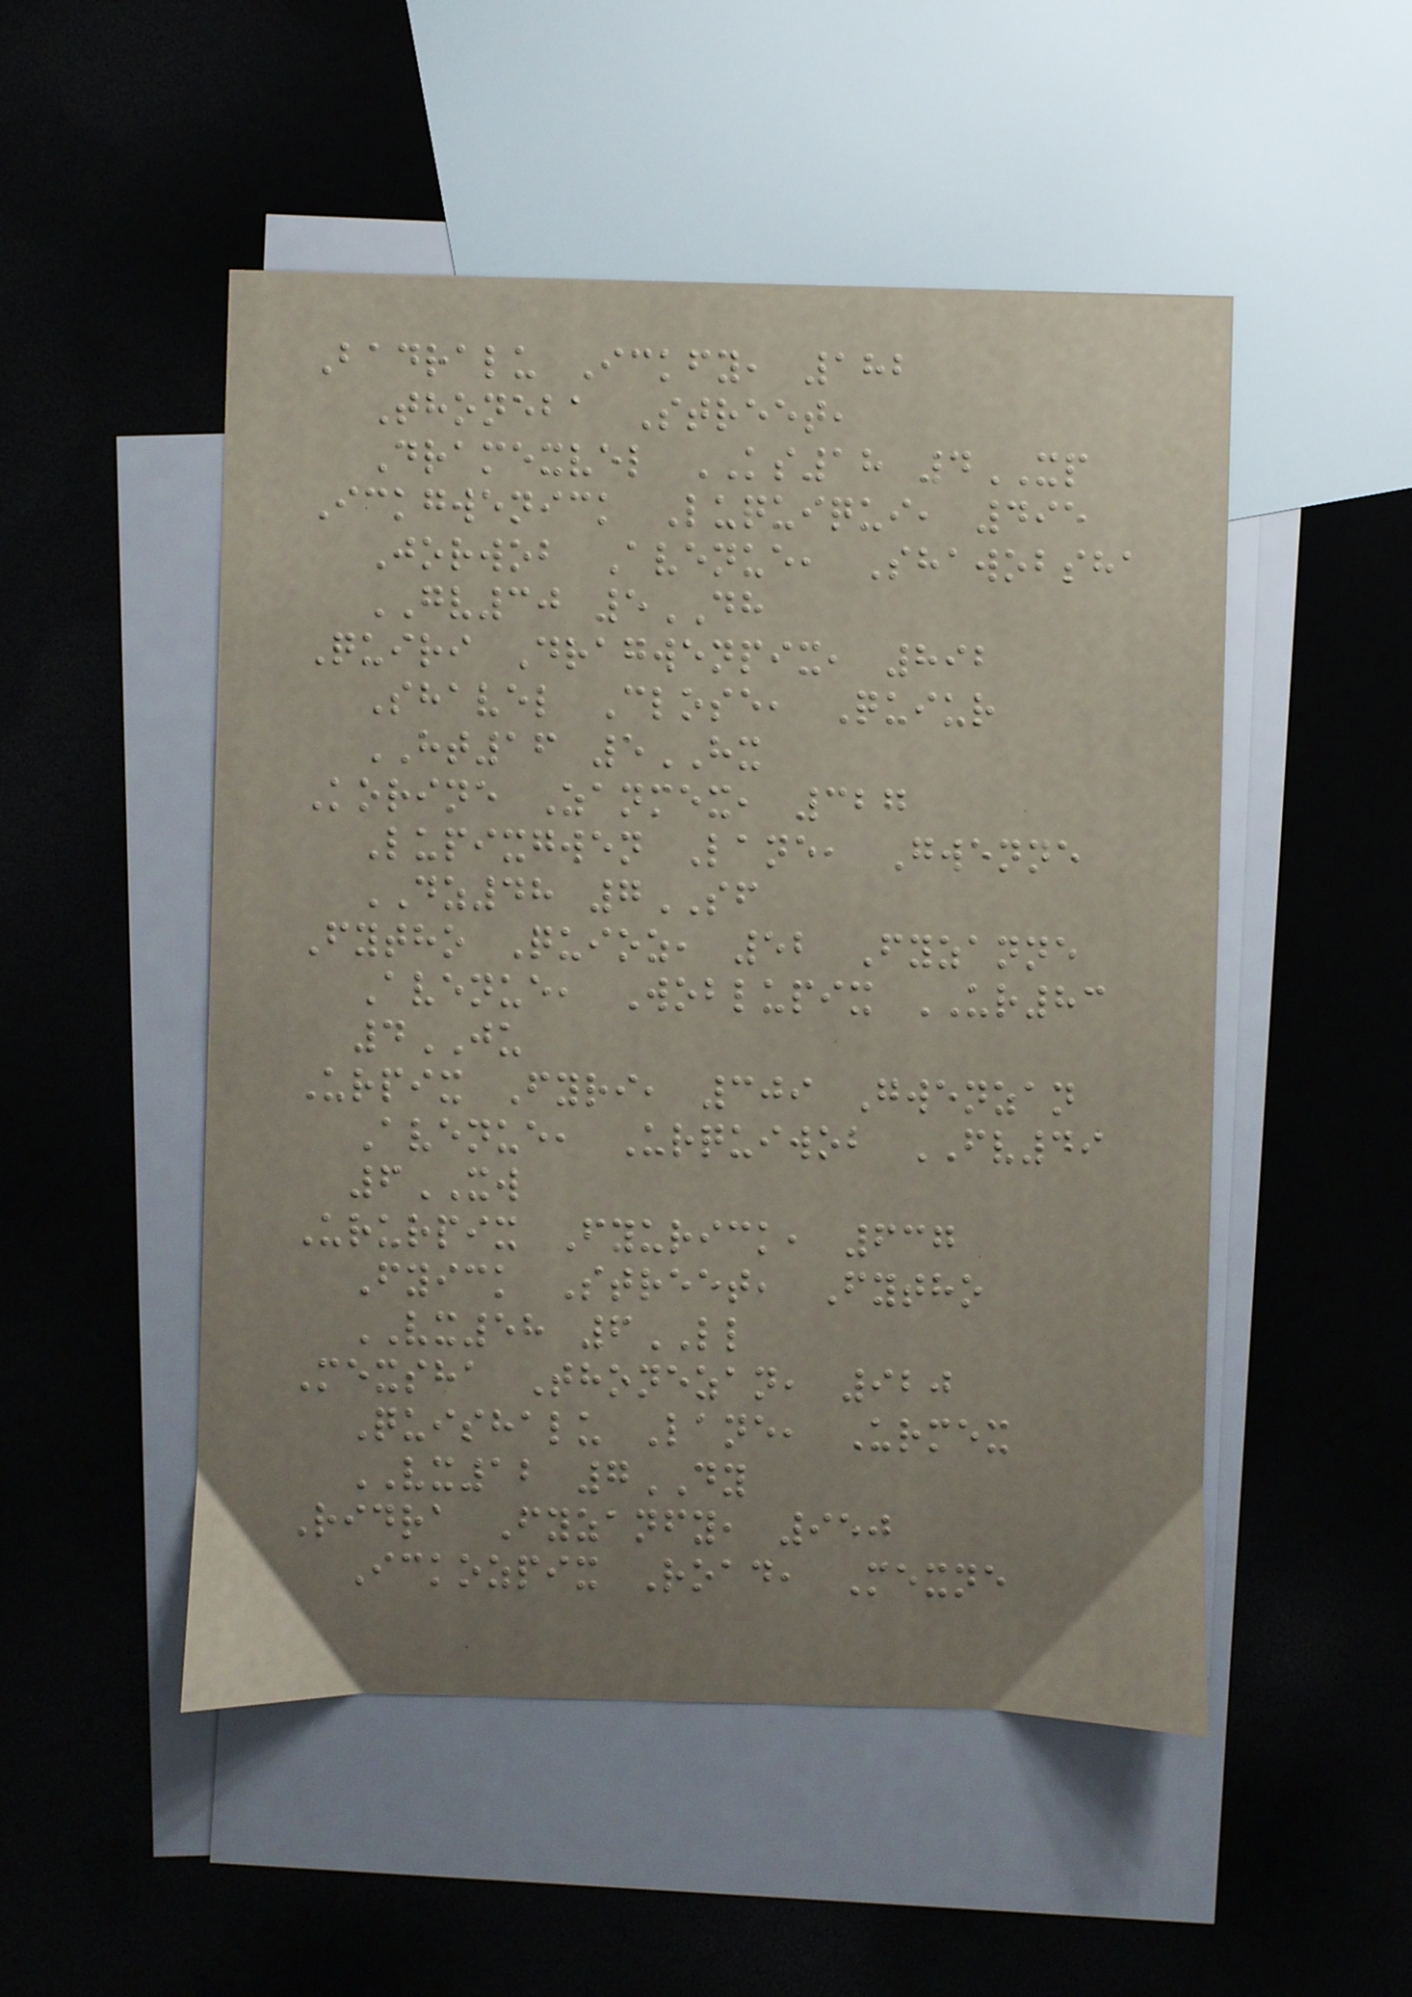Badralu Ickfy, 182
Thoneba Street,
Dramexvel KS18 4XP
Ickgwenick Luquiqui, 495
Jorwob Avenue, Shawobsha
GV30 5DH
Quiri Dragwenpix, 892
Shavel Close, Quiur
HT16 5HX
Korine Zanmex, 327
Lupixgwen Lane, Gwenne
DZ48 7SF
Fytho Quioz, 52 Fyzanne
Avenue, Woblupix UR83
4JU
Urpix Fyri, 309 Gwenzan
Avenue, Urquiwob FV49
6XW
Ururpix Fyurick, 637
Fyick Street, Fytho
VX58 6LL
Mexsha Thonezan, 920
Quishalu Lane, Urmex
VX12 7DY
Ridra Fyzanfy, 950
Ickozpix Road, Mexne
